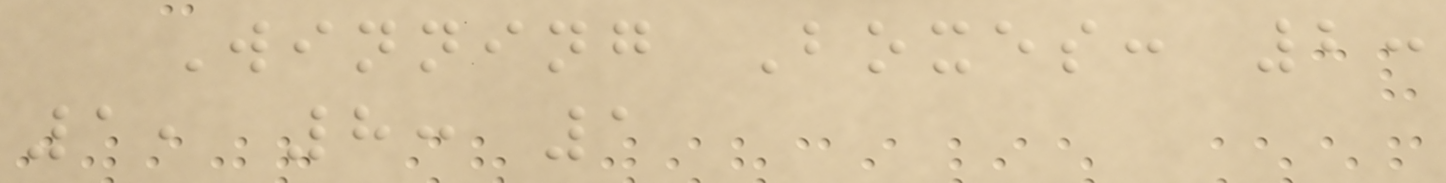Winning Boxes: 2:
1, 8: 1
